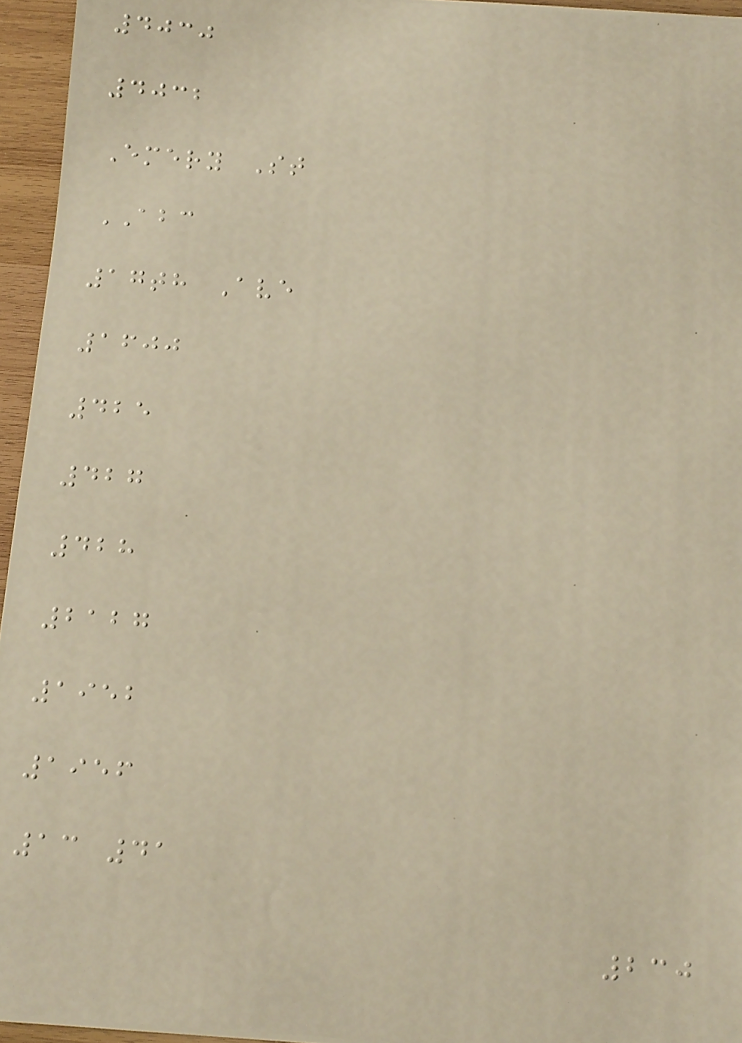4030
4032
Emery St
ABC
17th Ave
1600
425
427
428
2127
1952
1956
13 41
230
